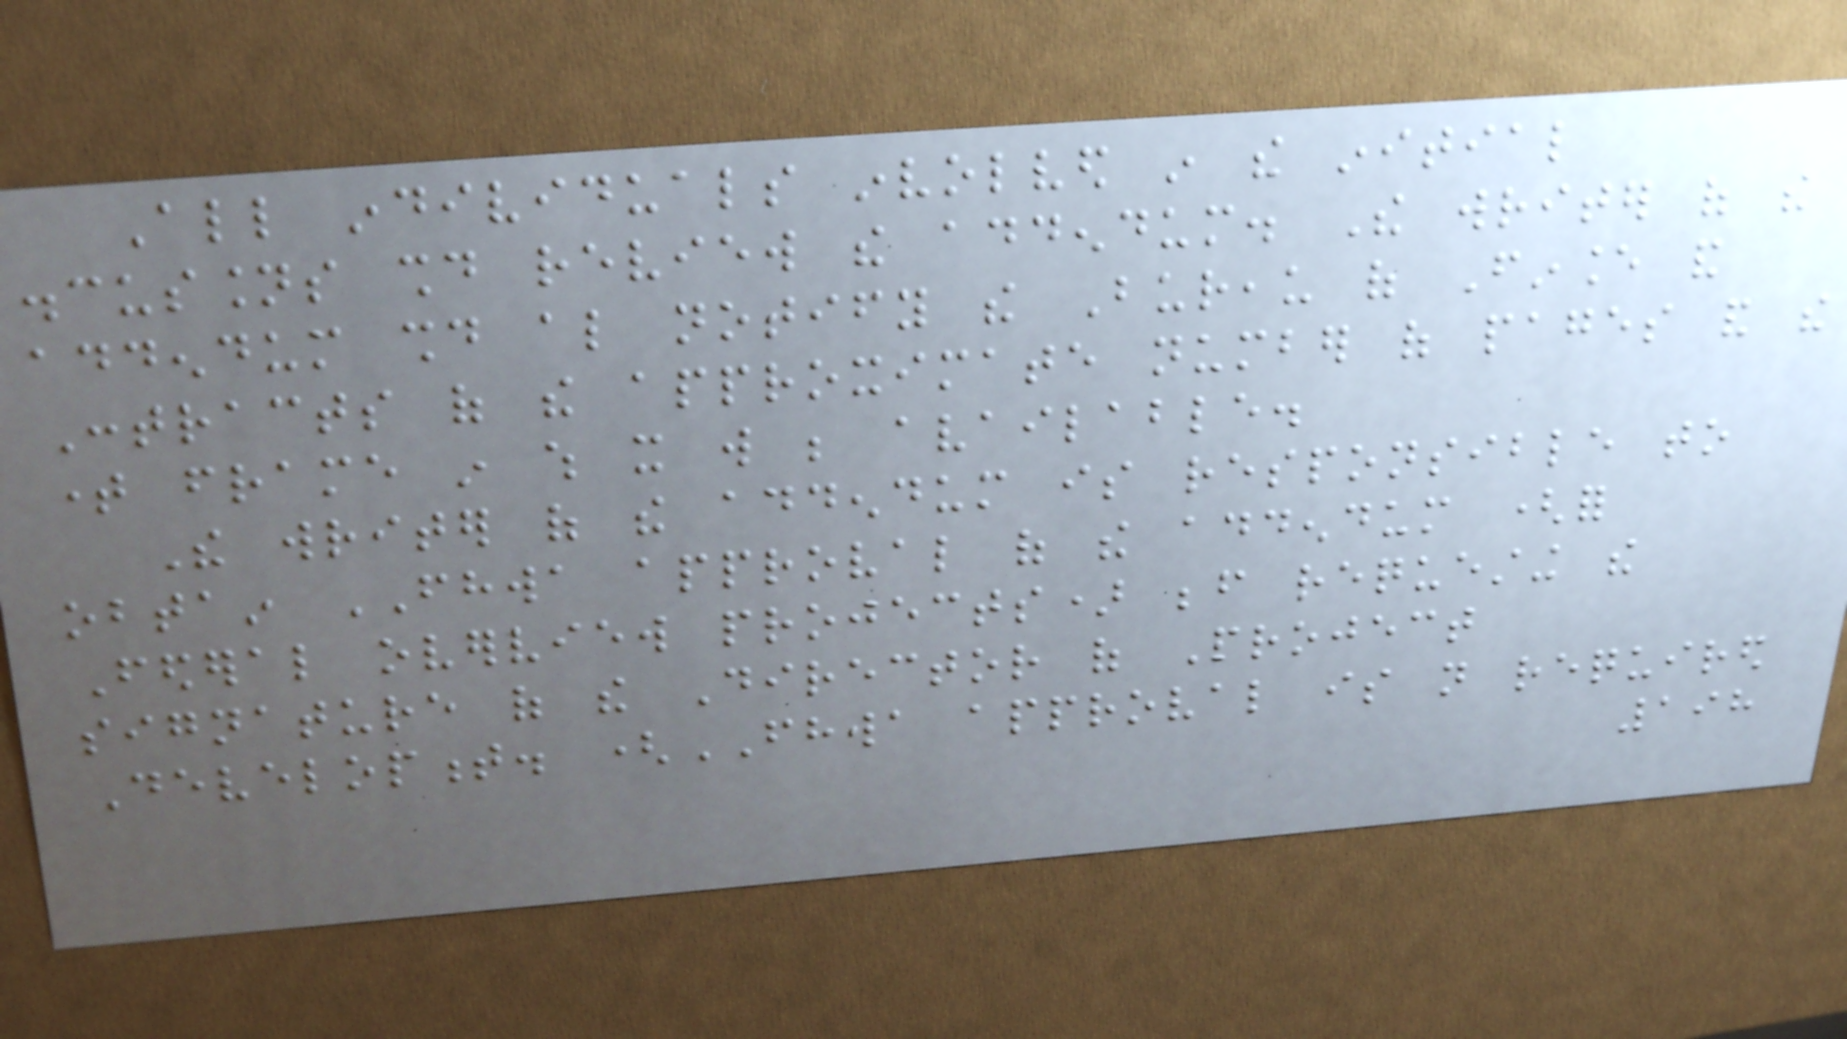All individuals involved in the initial
discussions should review the addendum. The writer of the
addendum should also notify the Bureau of Finance and
Contracts of the approximate number of pages and the
time frame in which it will be available.
The writer of the addendum is responsible to
obtain FHWA approval of the addendum (for
Federal overview projects) before requesting the
signature of the Director of Project
Development. (FHWA approval is not required
198
